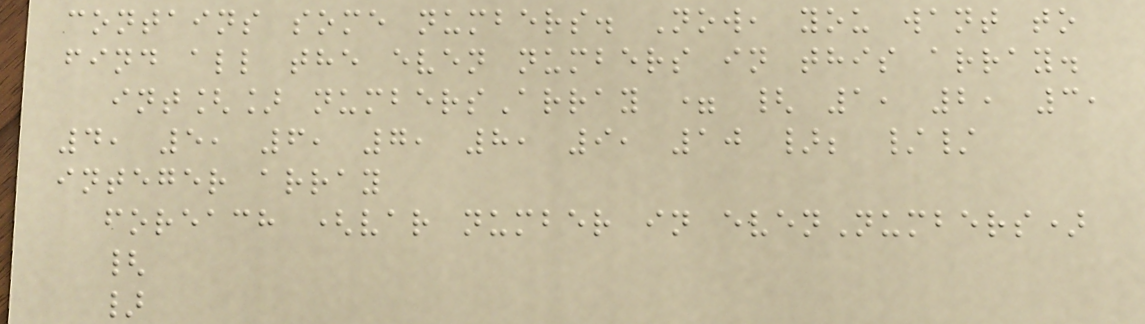contains some numbers. Now, you want to
find all the even numbers in this array.
int[] numbersArray = { 1, 2, 3,
4, 5, 6, 7, 8, 9, 10 }; //
integer array
foreach (var number in evenNumbers)
{
}
